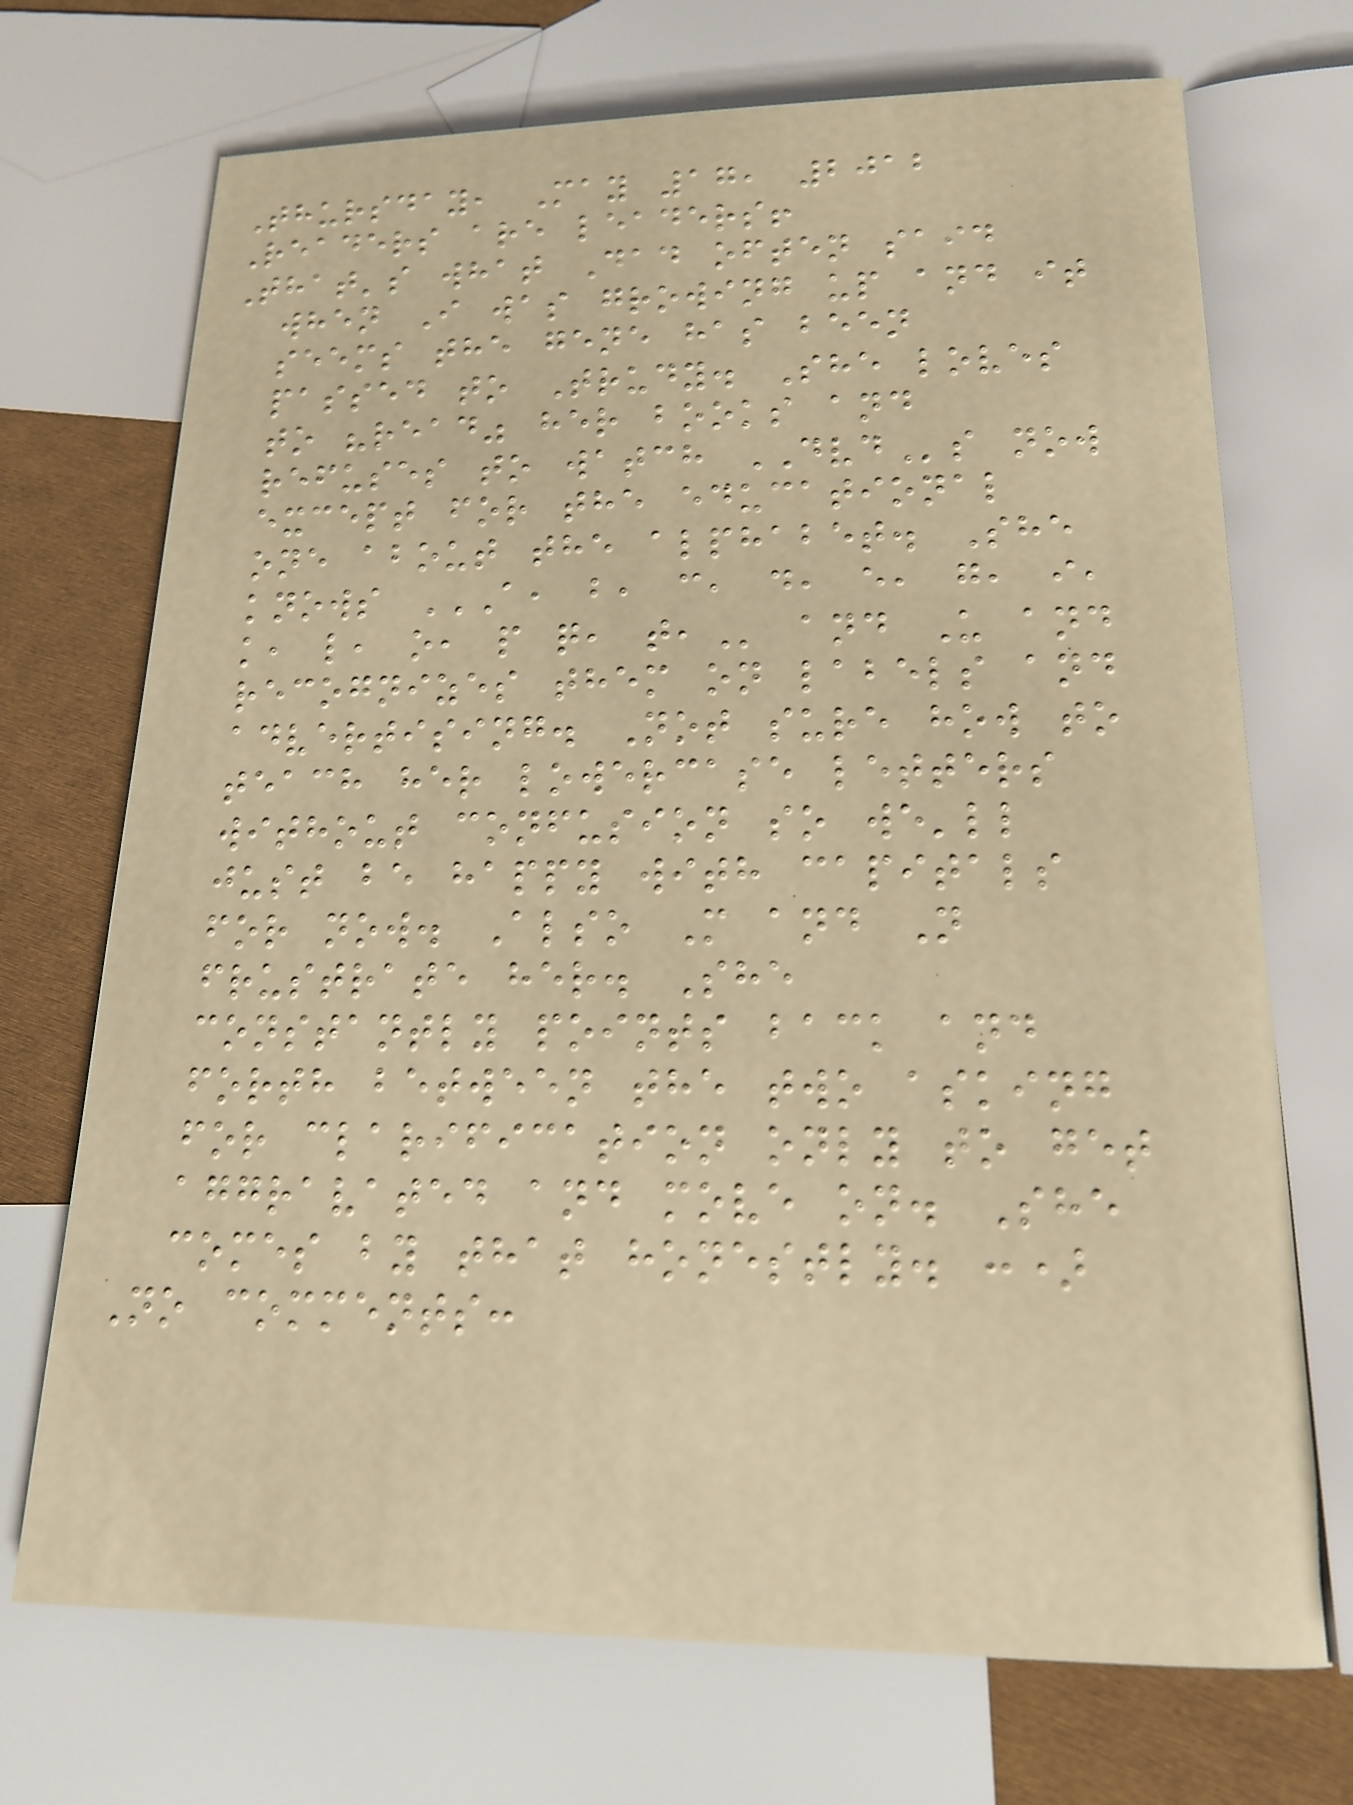Thursday, May 17, 2012
Readers are leaders!
That's what Dad often said
when I was growing up and it
seems the gene has been
passed to Trudy. She loves
to "read" her books and
refuses to watch DVDs now
except for the educational
one about the alphabet. She
knows A, B, C, D, E, G, I,
K, L, O, P Q, T, and U and
recognizes them on labels and
advertising. Not sure how to
teach her lowercase letters
without confusion so we'll
just be happy with capitals
for now. Also M and N
frustrate her. She
constantly points back and
forth between the two asking
for clarification only to get
aggravated and move on. She
comes by that honestly. :)
No comments:
